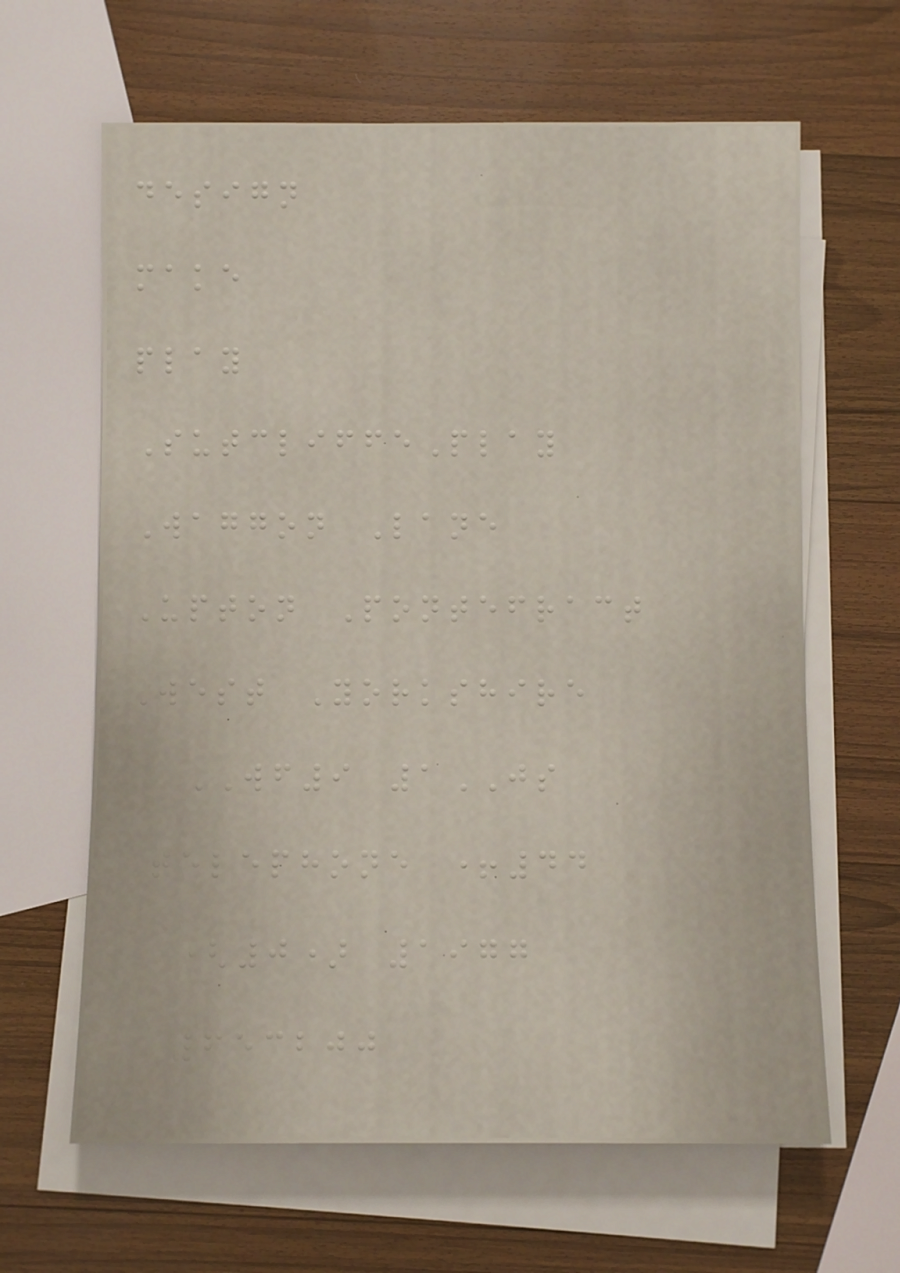design
make
play
SutcliffePlay
Waggon Lane
Upton Pontefract
West Yorkshire
WF9 1JS
Telephone +44
(0) 1977
653200
